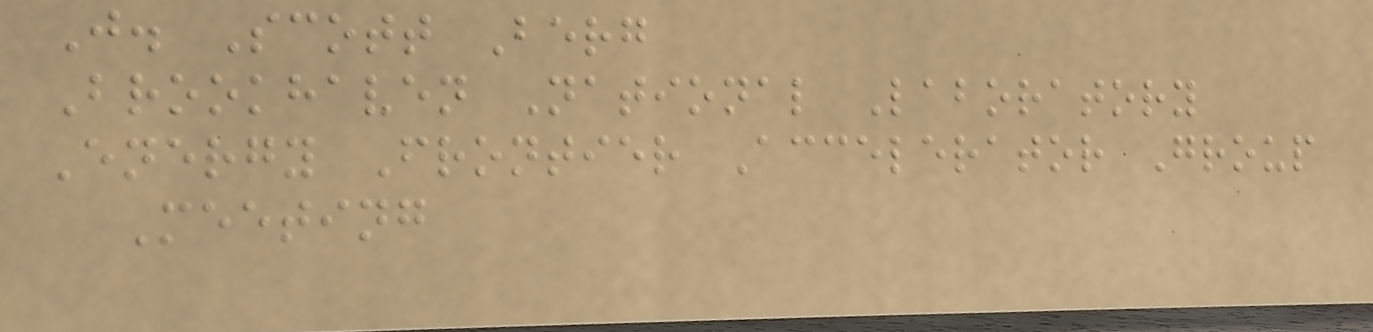J. Scott Berg
Brookhaven National Laboratory
Energy Frontier Accelerator Group
Meeting
